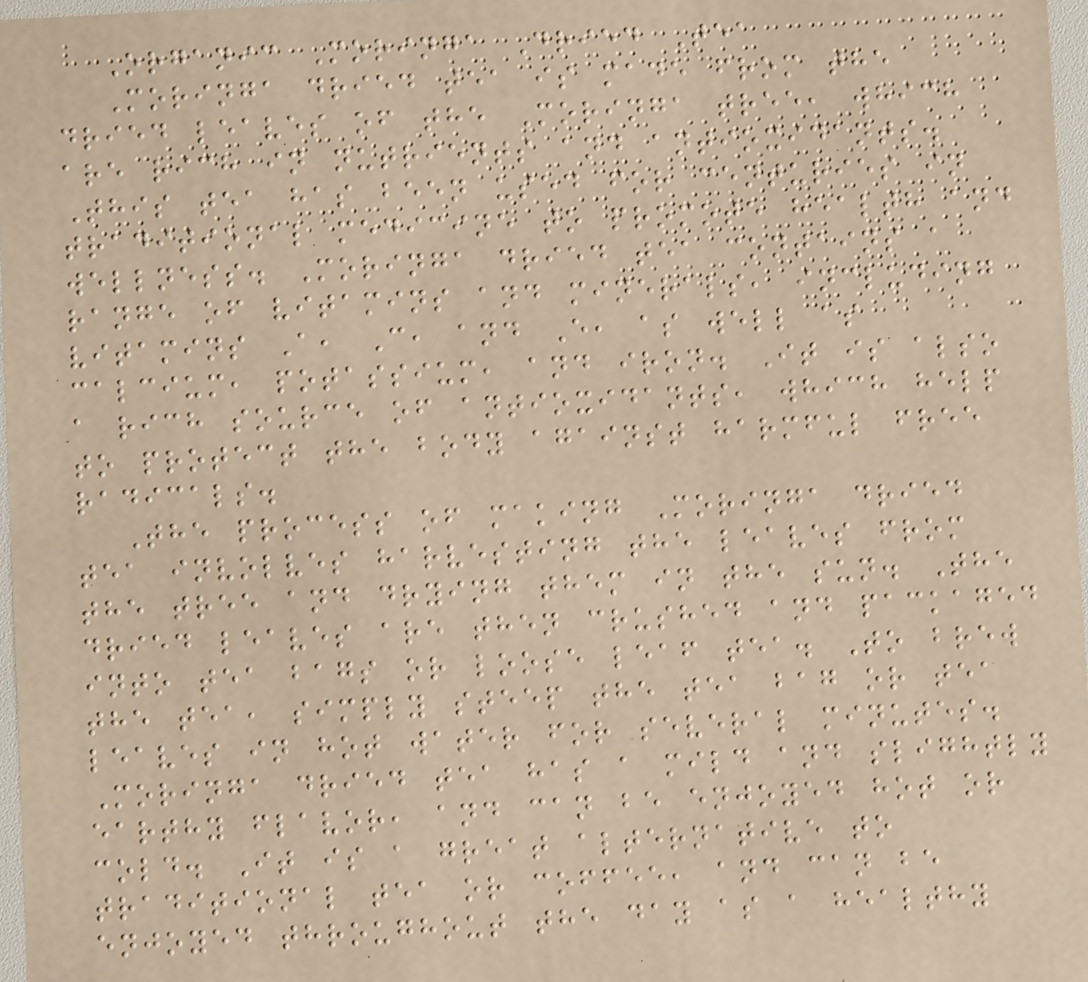Organic Moringa Dried Tea
Moringa dried tea is made from the
dried leaves of the Moringa tree, which
are rich in nutrients and antioxidants.
This tea has been used for centuries in
traditional medicine to promote health and
wellness. Moringa dried tea contains a
range of vitamins and minerals, including
vitamins A, C, and E, as well as
calcium, potassium, and iron. It is also
a rich source of antioxidants, which help
to protect the body against harmful free
radicals.
The process of making Moringa dried
tea involves harvesting the leaves from
the tree and drying them in the sun. The
dried leaves are then crushed and packaged
into tea bags or loose leaf tea. To brew
the tea, simply steep the tea bag or tea
leaves in hot water for several minutes.
Moringa dried tea has a mild and slightly
earthy flavor, and can be enjoyed hot or
cold. It is a great alternative to
traditional tea or coffee, and can be
enjoyed throughout the day as a healthy
